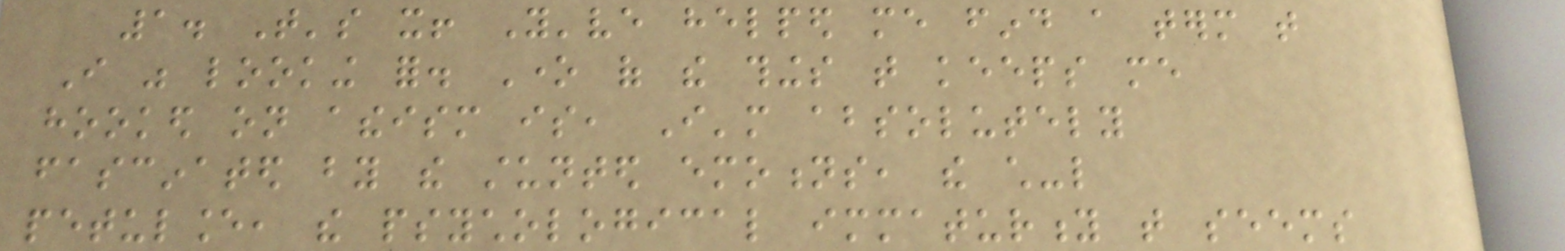1. That's it! You've helped me find a term that
I was looking for. One of the things that keeps me
hooked on atheism is, I'm absolutely
fascinated by the stunted emotions, the child-like
petulance, the psychological immaturity that seems
